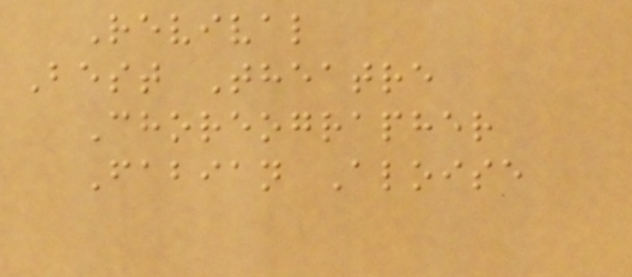Revival
Best Theatre
Choreographer
Fabian Aloise
